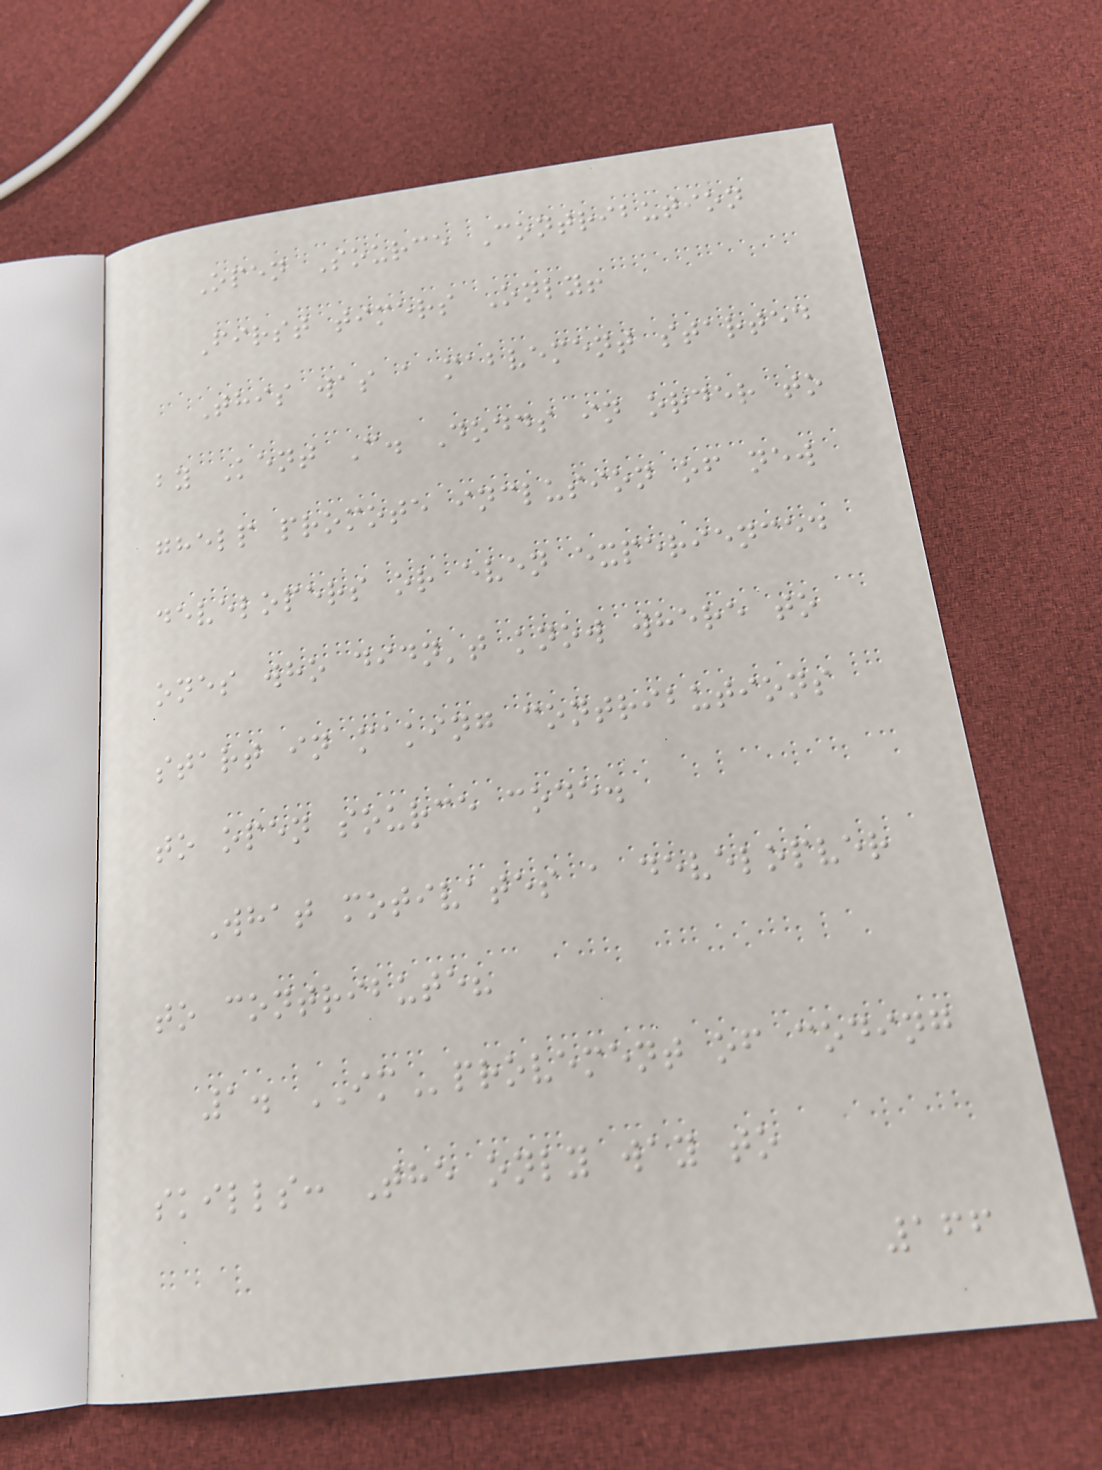Open Source Contribution
First timers Only!
This was a mabvement started
by Kent C. Dodds in order to
ghelp promote inclusion of new
developers or even experienced
ones who didn't know where to
start in making contributions
to open source code.
What motivates a developver
to contribute?
1. IMprovement of coding
skills: The only way to
166
